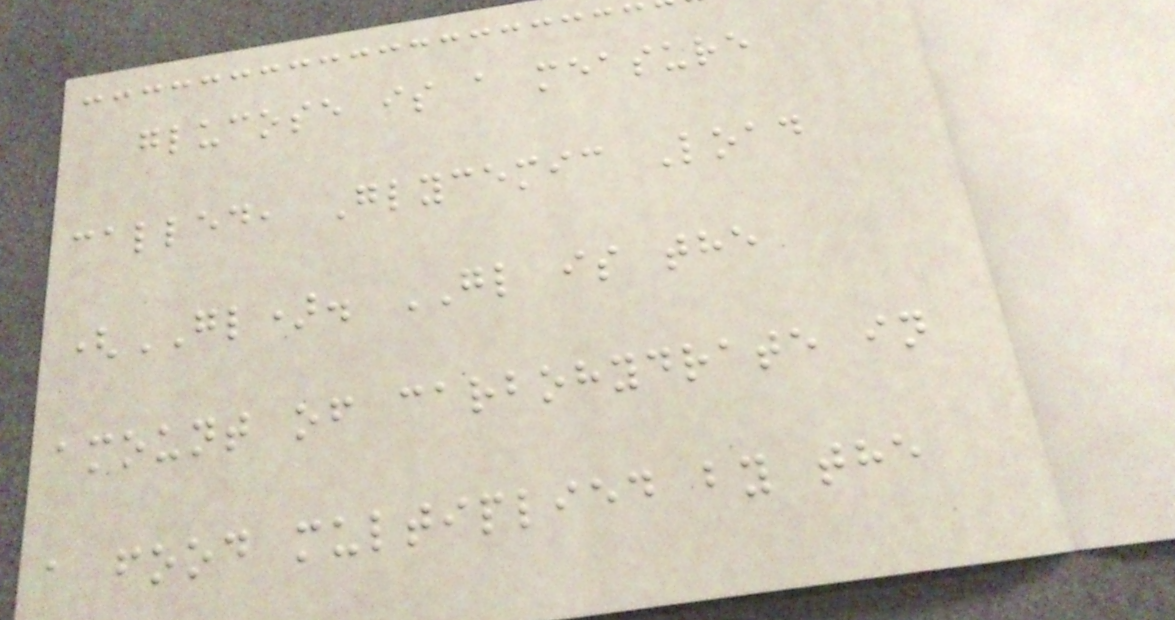glucose is a measure
called, Glycemic Load
(GL). GL is the
amount of carbohydrate in
a food multiplied by the
